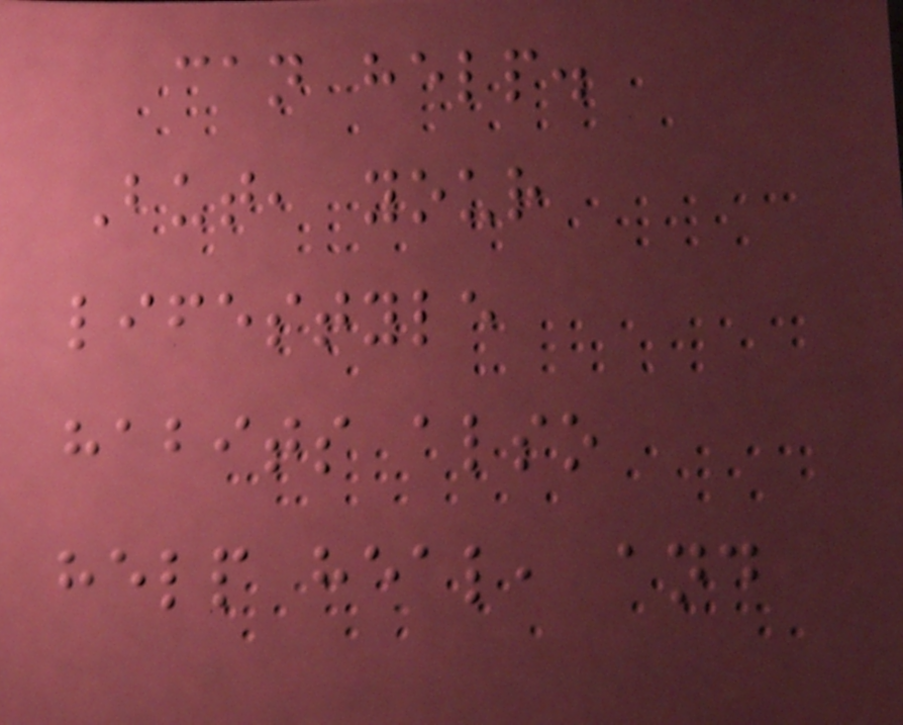can help.
But, your
lifestyle
habits also
help heal, and
